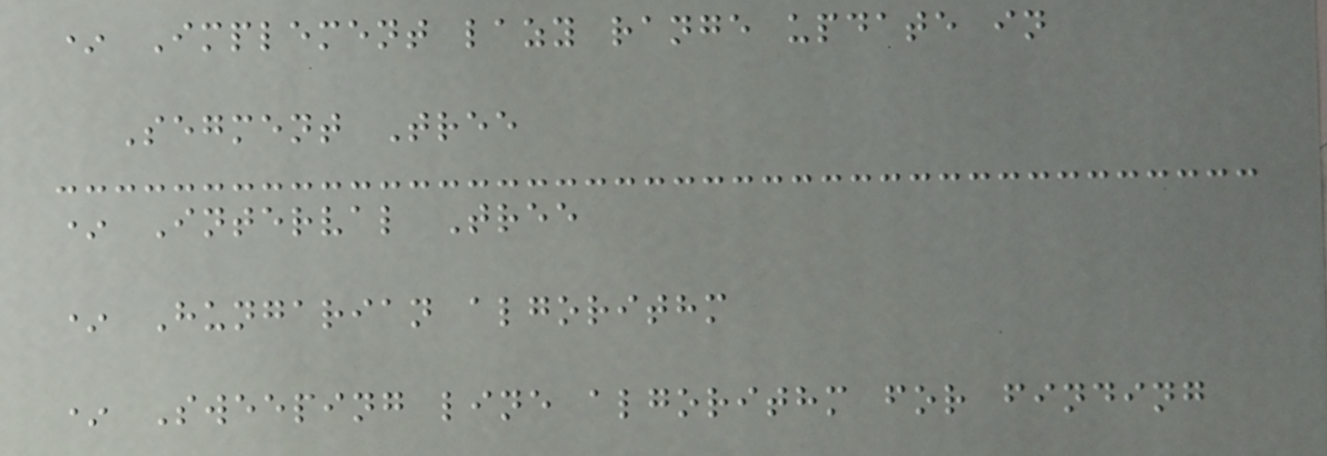* Implement lazy range update in
Segment Tree
* Interval Tree
* Hungarian algorithm
* Sweeping line algorithm for finding
